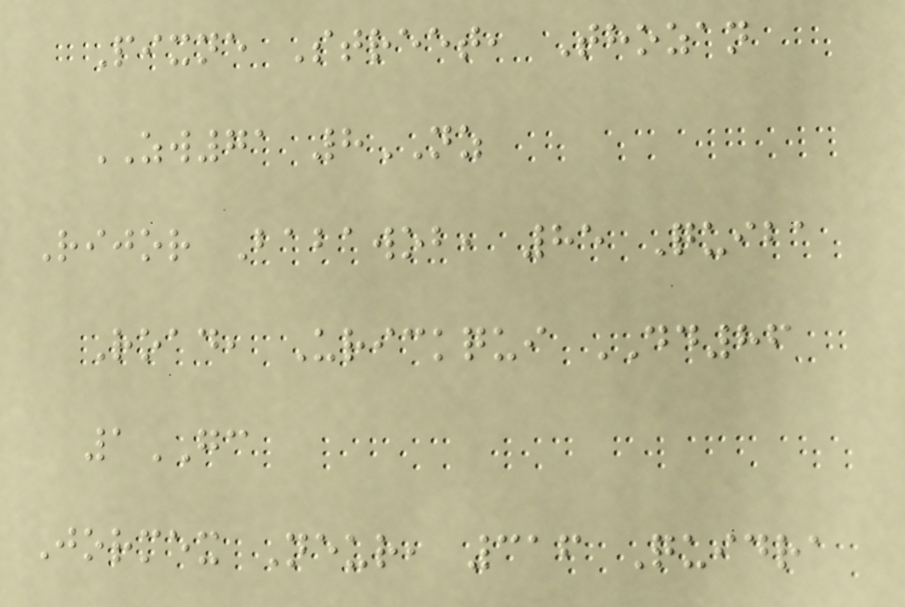Pixne Street, Thozan
ZW71 8NZ
Rijor Babawob, 85 Quiba
Road, Urickqui DD86
1GC
Jormex Neur, 316 Quidra
